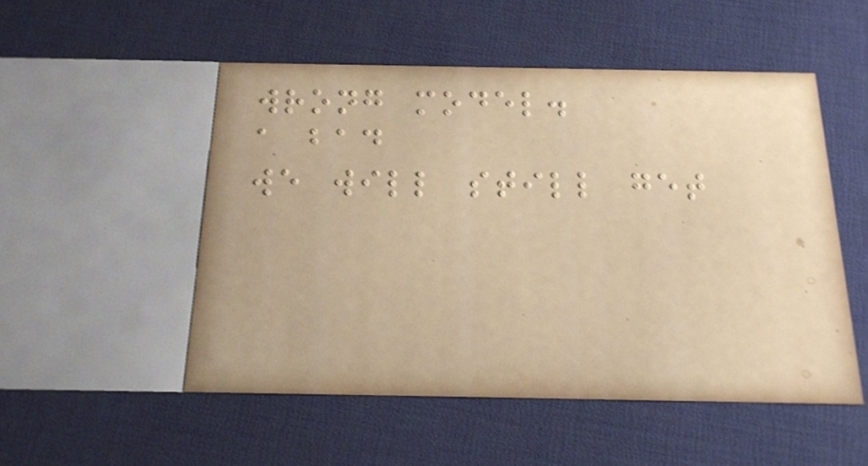wrong model.
a bad
we will still get
